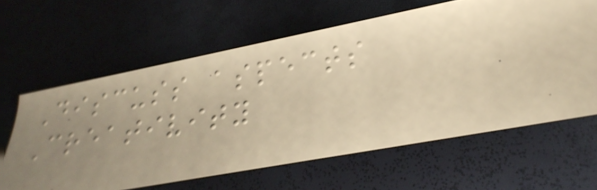Discuss aspects
Creativity
